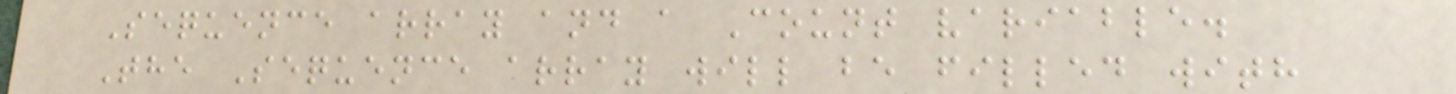Sequence array and a Count variable.
The Sequence array will be filled with
